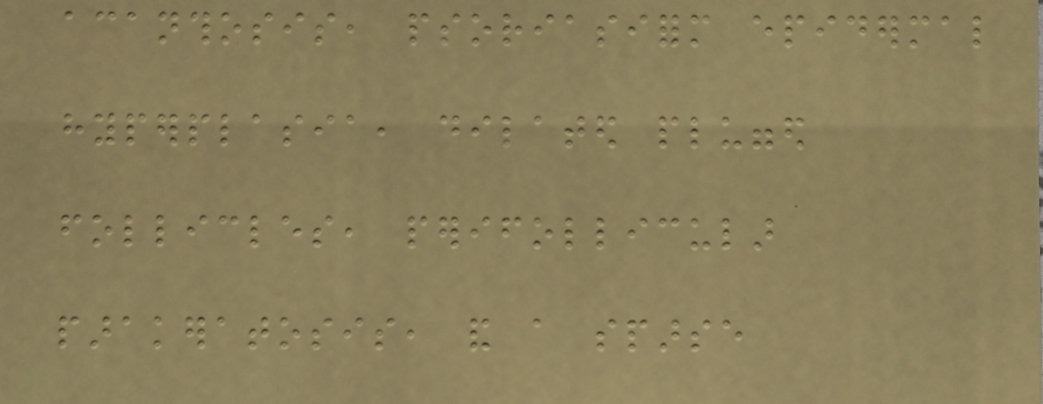acanthosis, psoriasiform epidermal
hyperplasia, dilated plugged
follicles, perifollicular
parakeratosis, and a sparse
